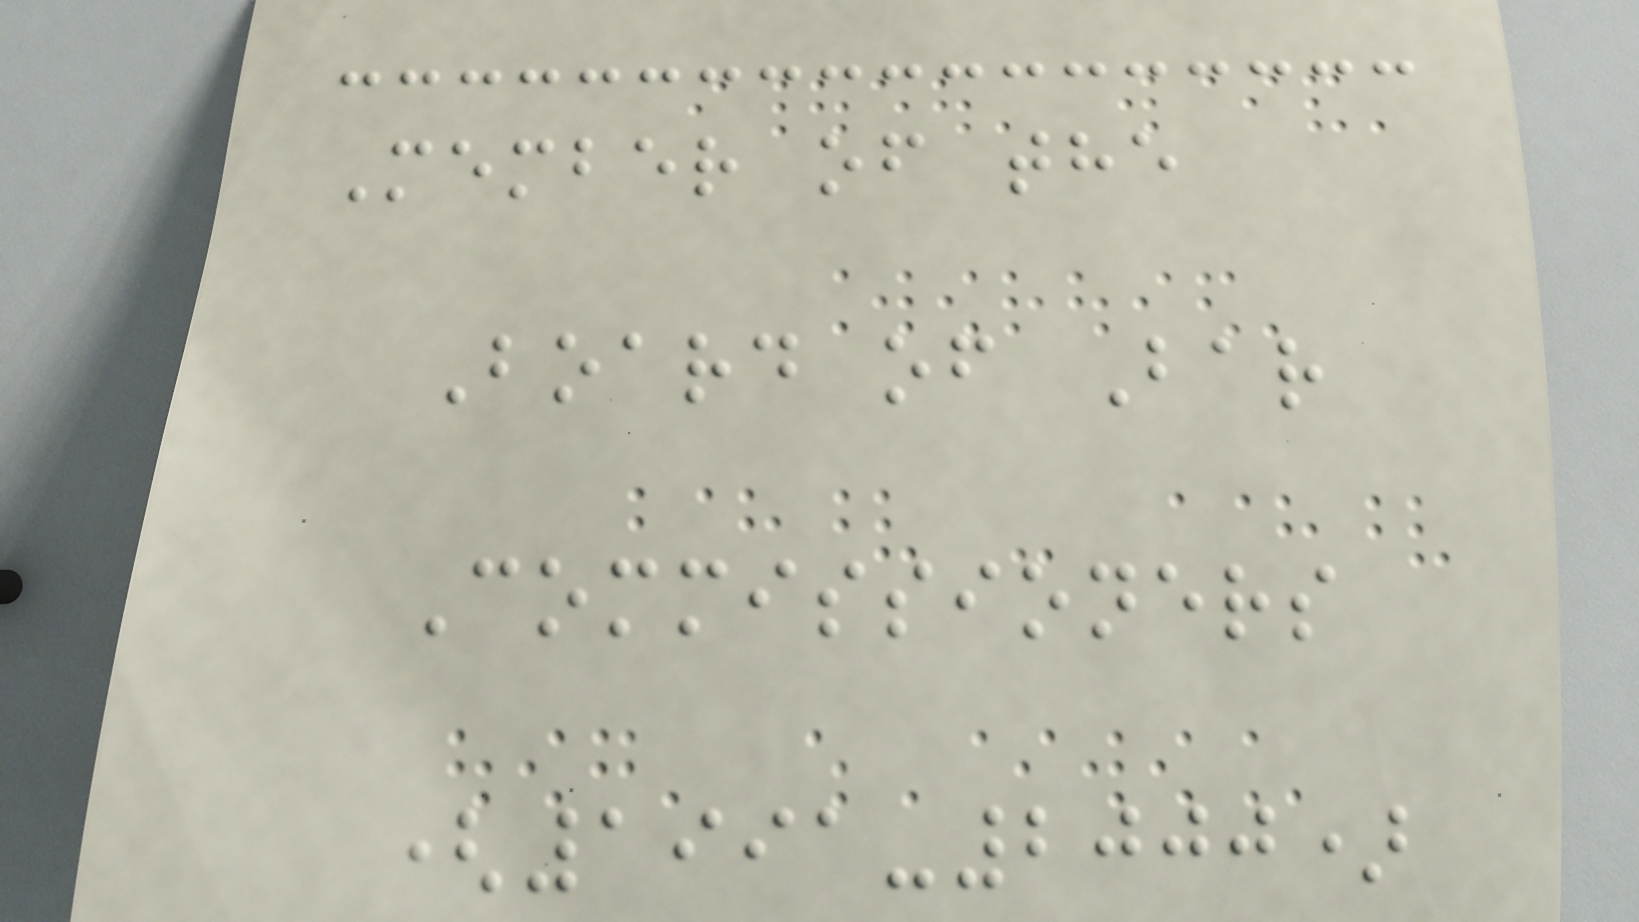Member of the
Board of Bar
Commissioners
(1991-2000)
